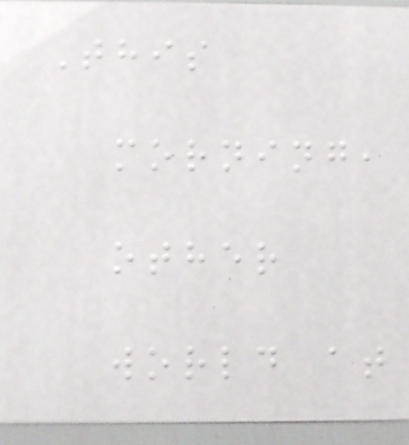This
morning,
other
world at
